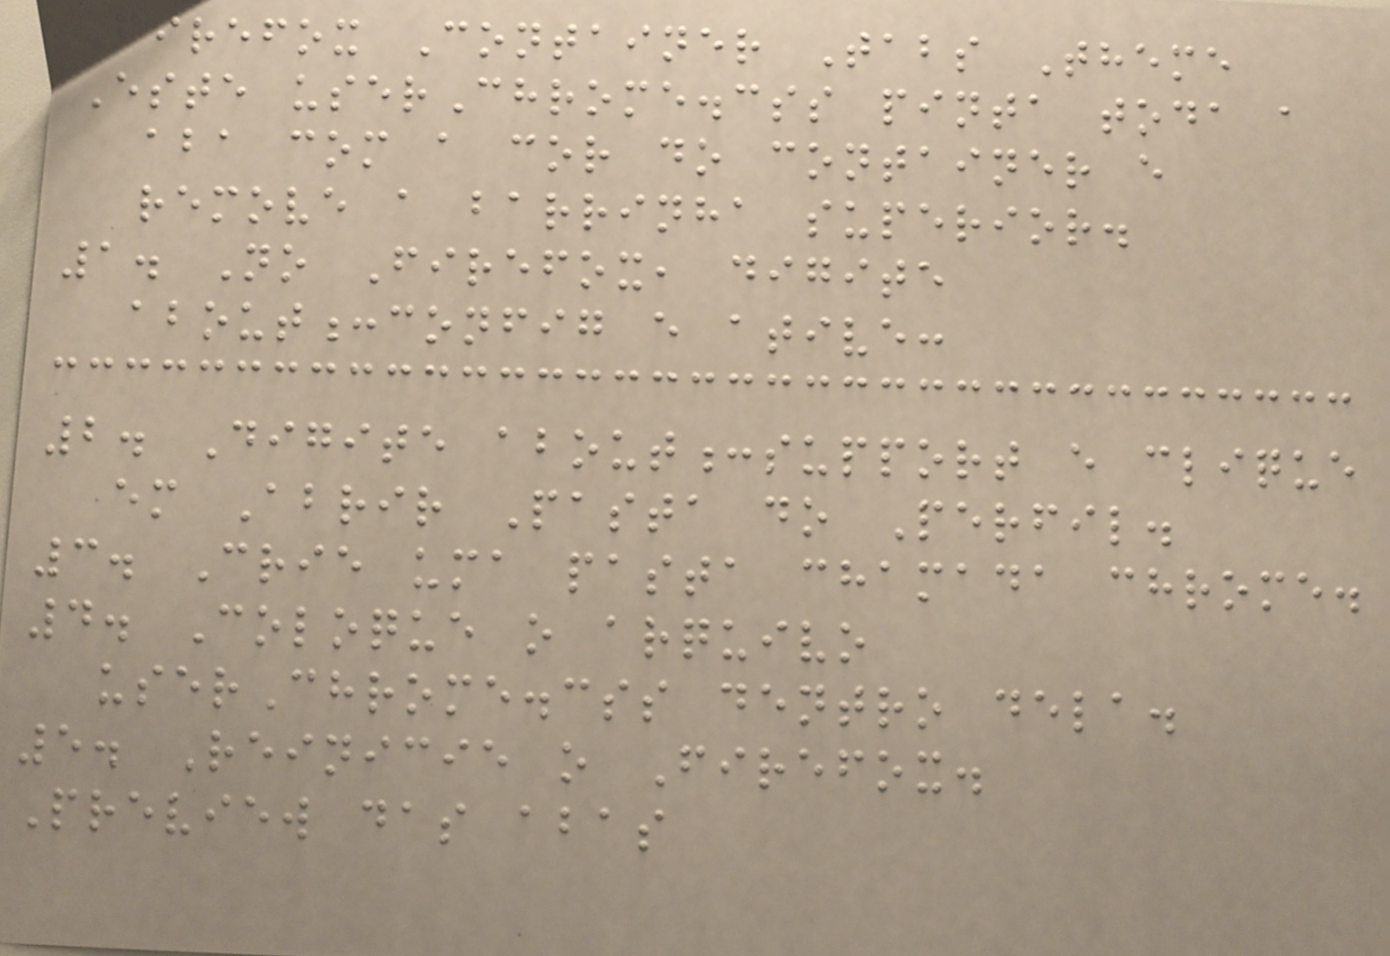Firefox Container Tabs Theme
Este userChrome.css pinta toda a
aba com a cor do container e
remove a barrinha superior.
1. No Firefox, digite
about:config e ative:
2. Digite about:support e clique
em Abrir Pasta do Perfil.
3. Crie uma pasta chamada chrome.
4. Coloque o arquivo
userChrome.css dentro dela.
5. Reinicie o Firefox.
Preview das abas
